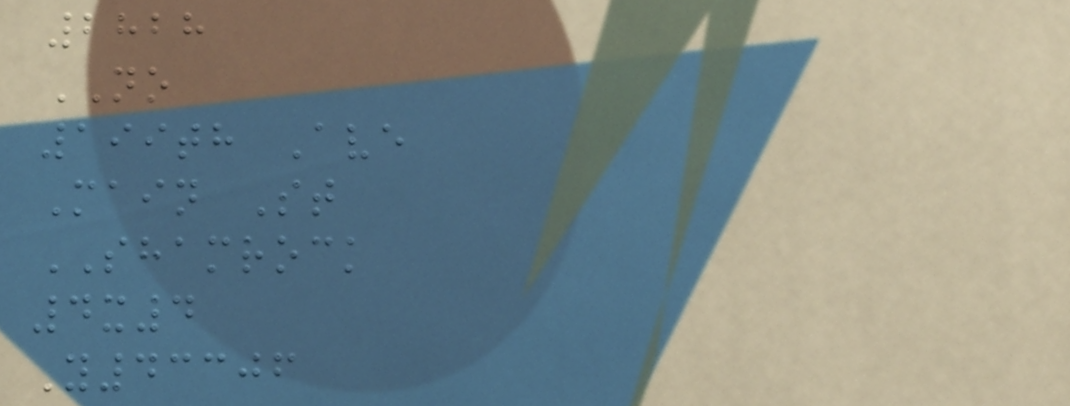2828
NO
199th Ave
Main St
SHAMROCK
4x4
Y43306
